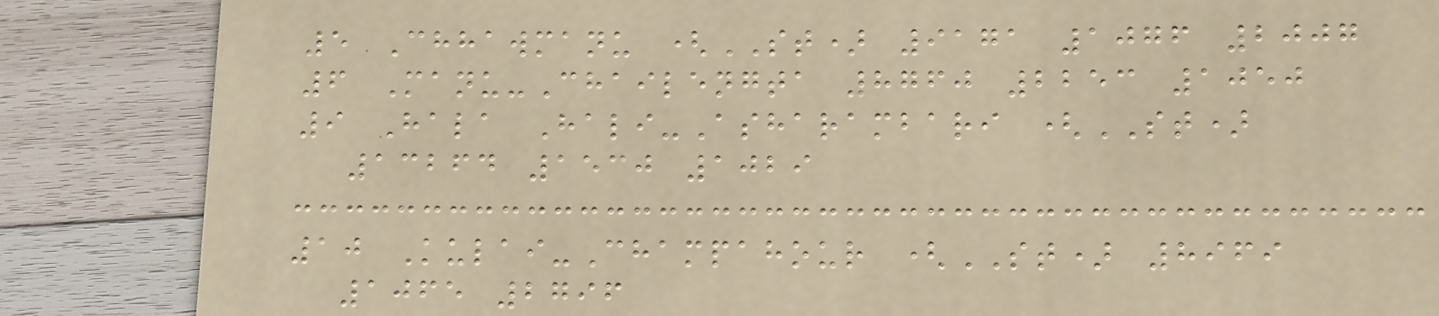5 Chhawmanu (ST) 9171 1076 2007
6 Manu-Chailengta 8760 2253 1050
9 Hala Hali-Asharambari (ST)
13264 1530 1029
10 Kulai-Champahour (ST) 8969
1065 2796
